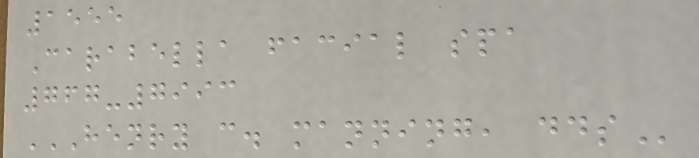1555
Carabella facial spa
767-7993
HENRY C. MANNING, DDS
